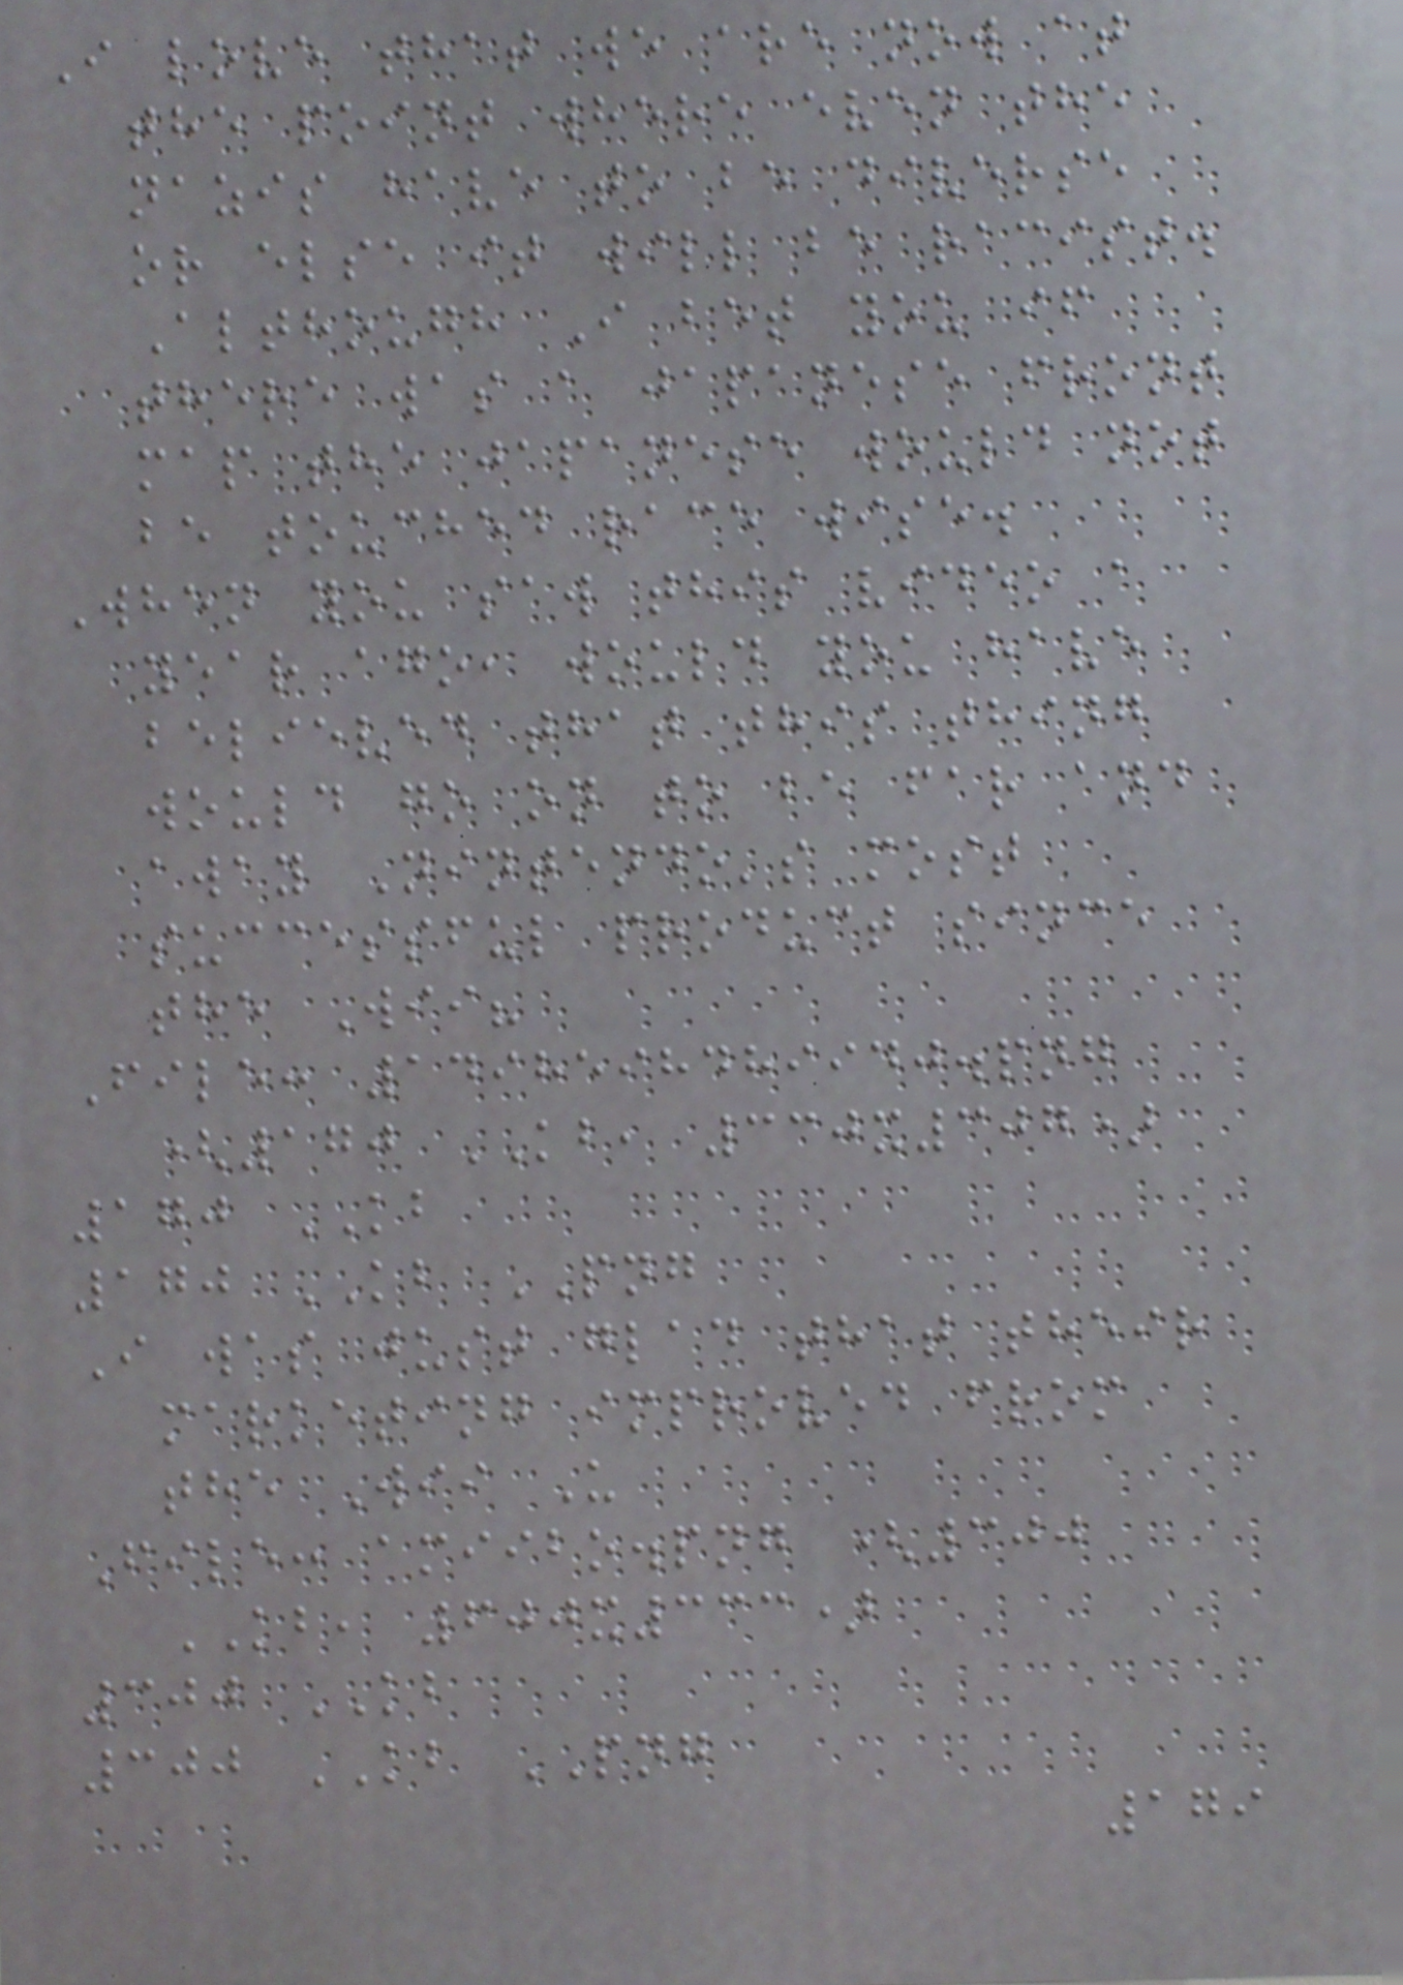I love that we are now at
the point where even the
nazis have to be diverse
or else it will be racist.
Although I bet you if
there was a japanese front
map the japanese would not
be touched race wise.
When you saw this video a
year ago, would you have
believed that this thing
would go on to be far and
away Nintendo's most
successful product since
the Wii?
File: 1498598489940.png
(170 KB, 330x307)
170 KB
170 KB PNG
I was just glad that their
marketing improved from
the Wii U
File: amiibo.png (300
KB, 600x333)
300 KB
300 KB PNG
179
